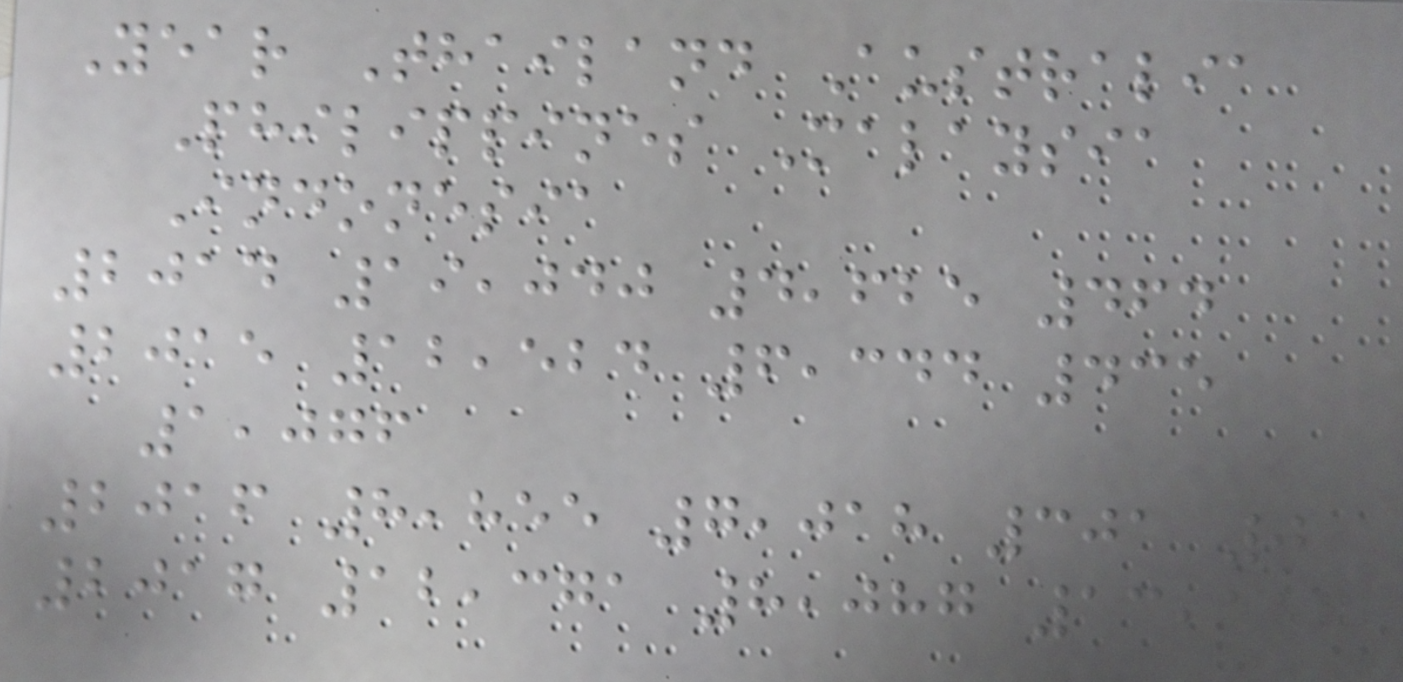Year Thailand Australia
Philippines Malaysia
Indonesia
2014 19,040 4,625 464
2015 12,524 6,344 435
1,076
2016 8,855 7,018 301 0
2017 12,371 8,087 13,157
